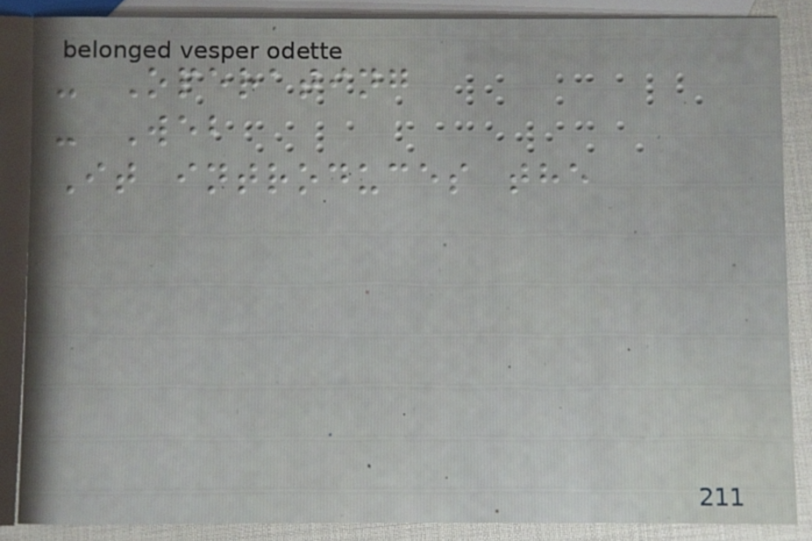- Operating
- Web
It introduces the
